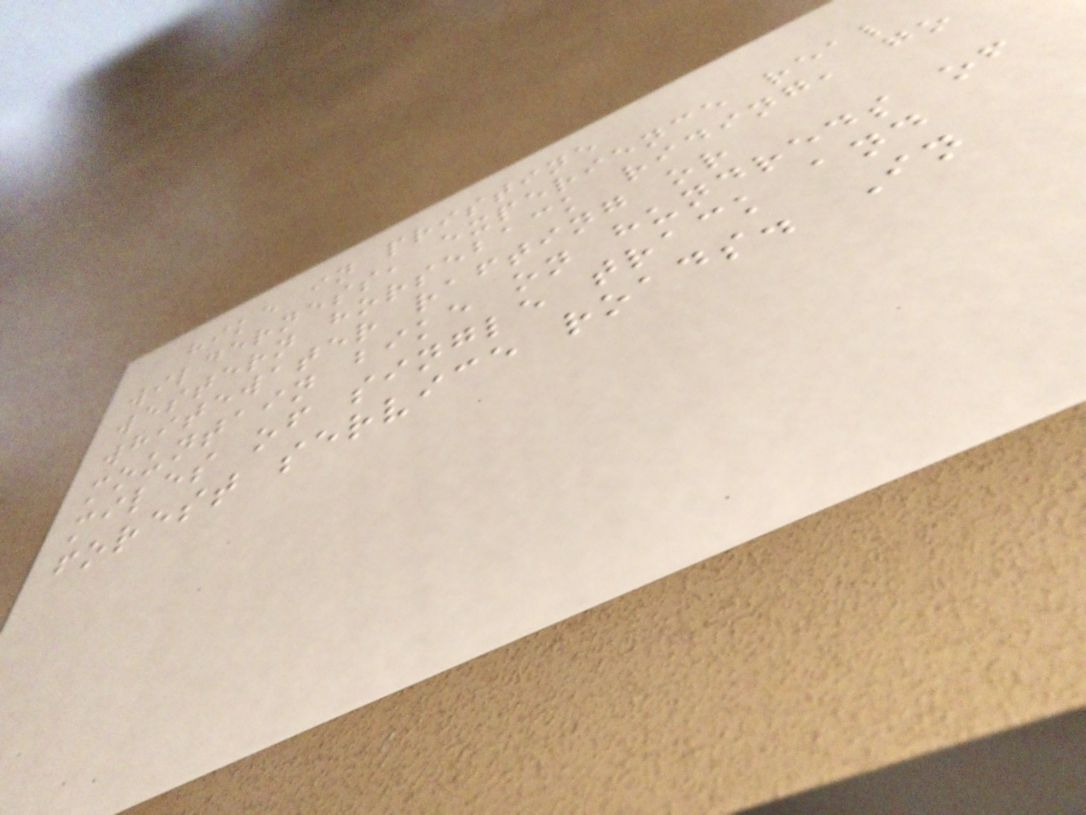hike in pristine
wilderness, experience real
western horseback riding, go
whitewater rafting or
mountain bike on hundreds of
miles of single track and
forest service roads. In
